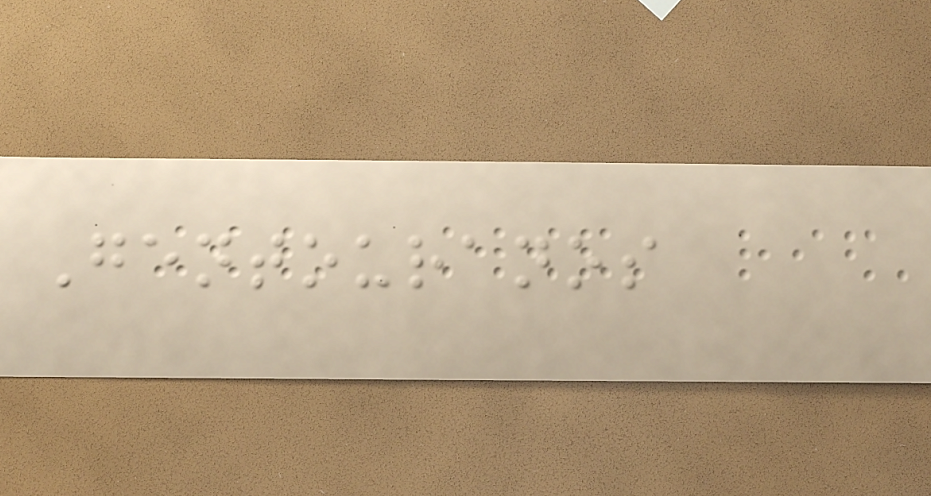Gentouranos
